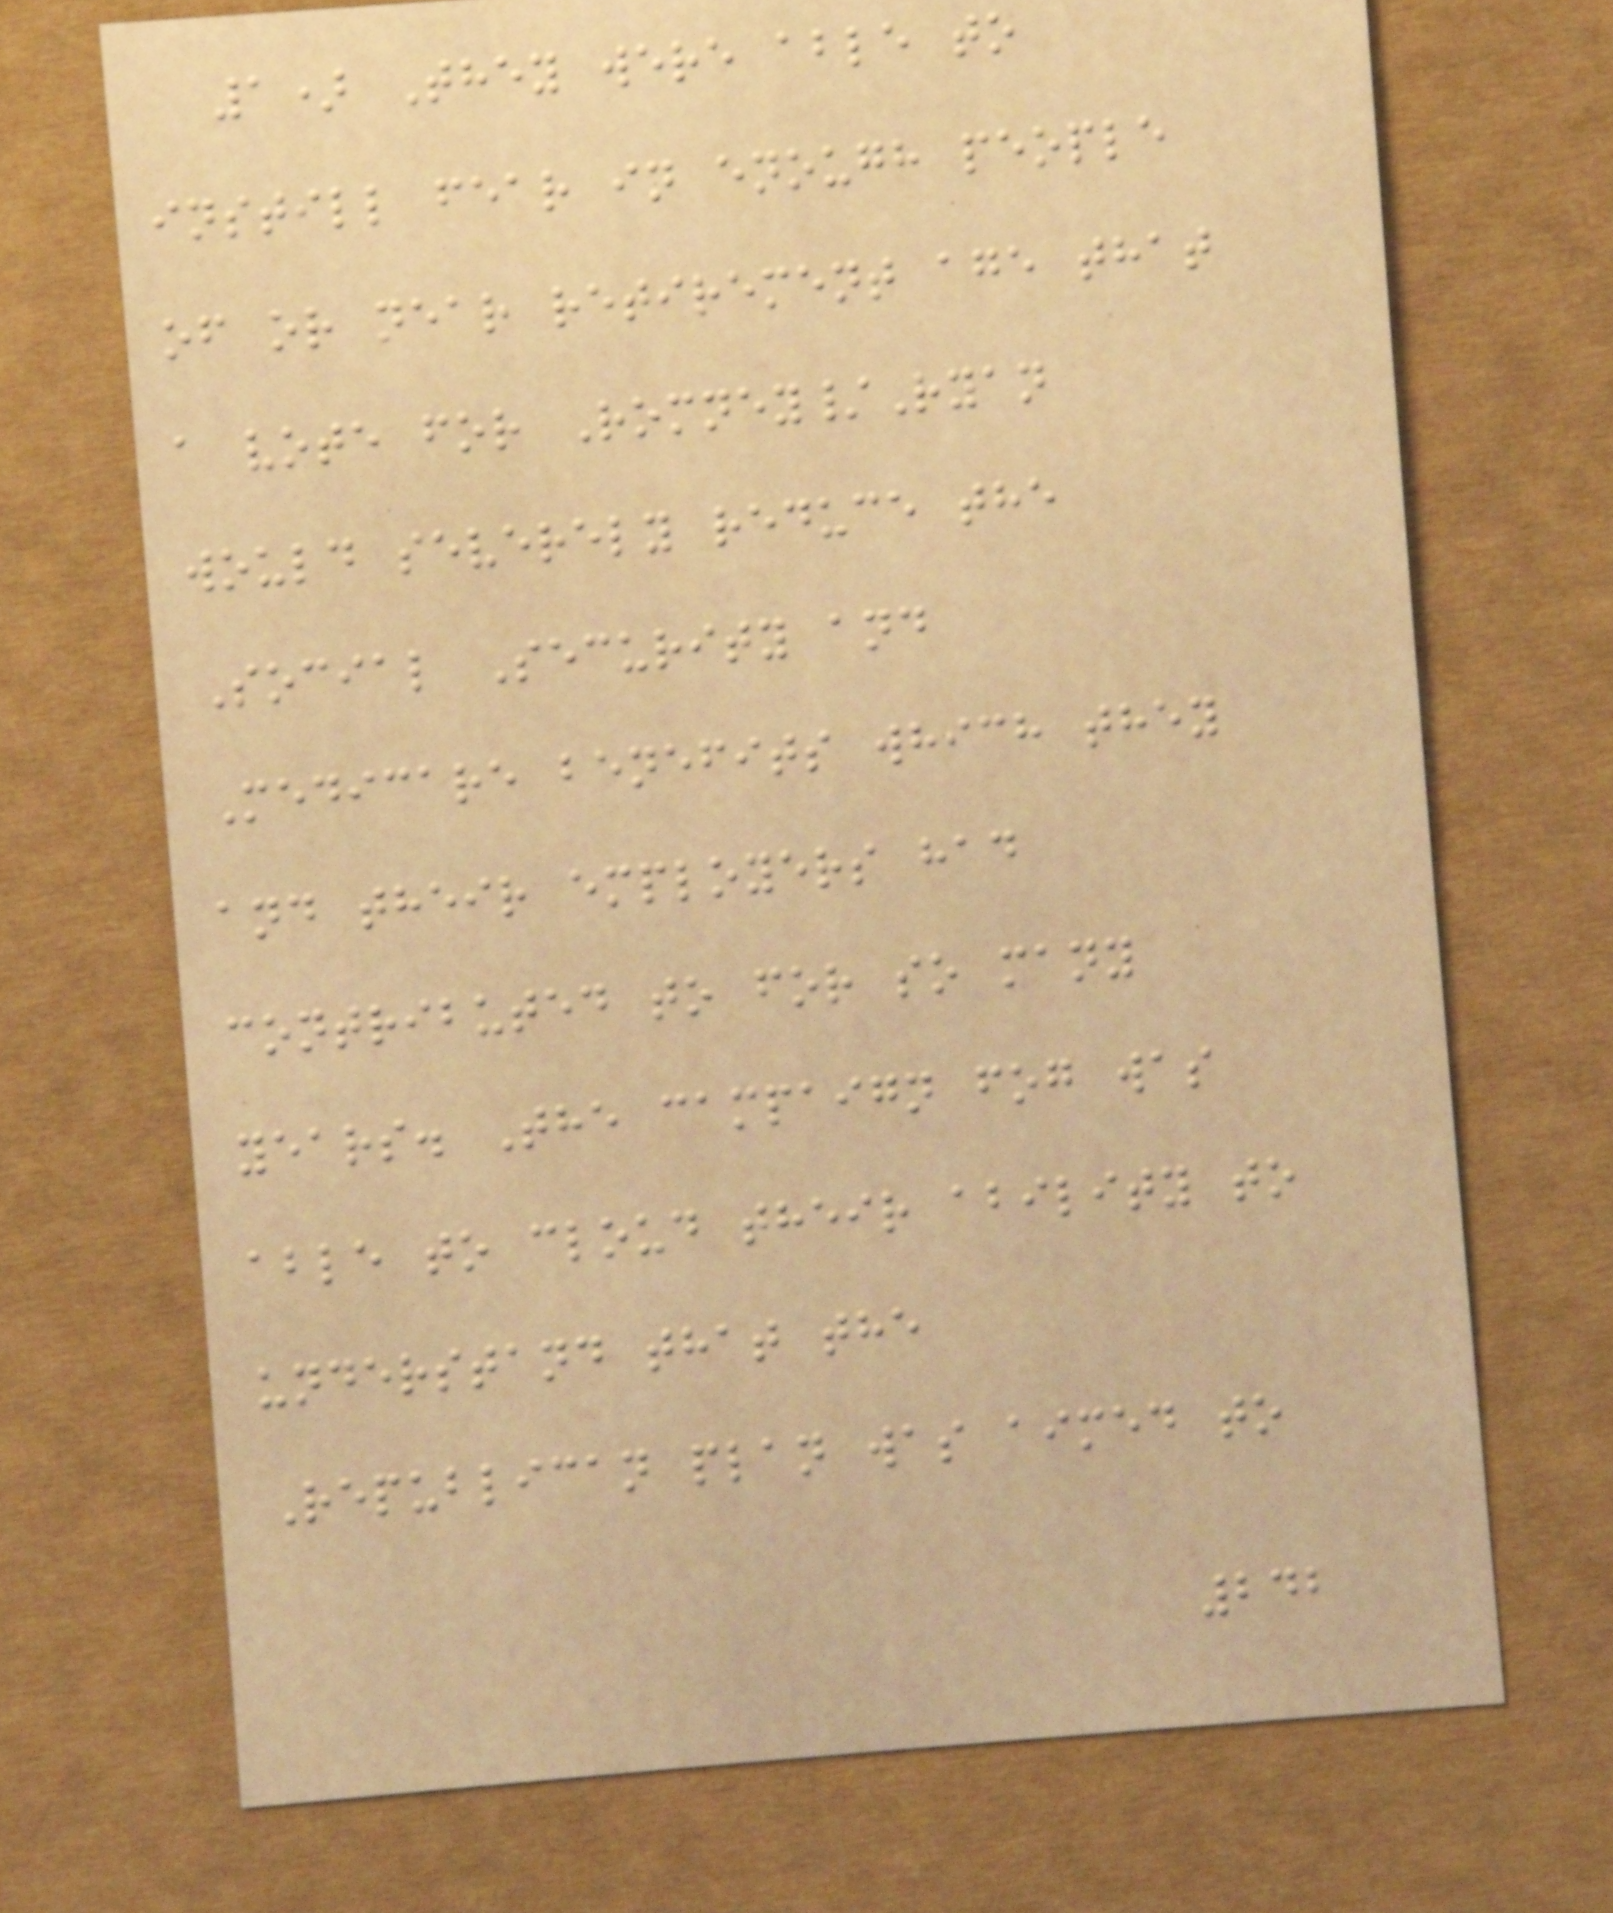1) They were able to
instill fear in enough people
of or near retirement age that
a vote for Romney/Ryan
would severely reduce the
Social Security and
Medicare benefits which they
and their employers had
contributed to for so many
years. The campaign fog was
able to cloud their ability to
understand that the
Republican plan was aimed to
242
